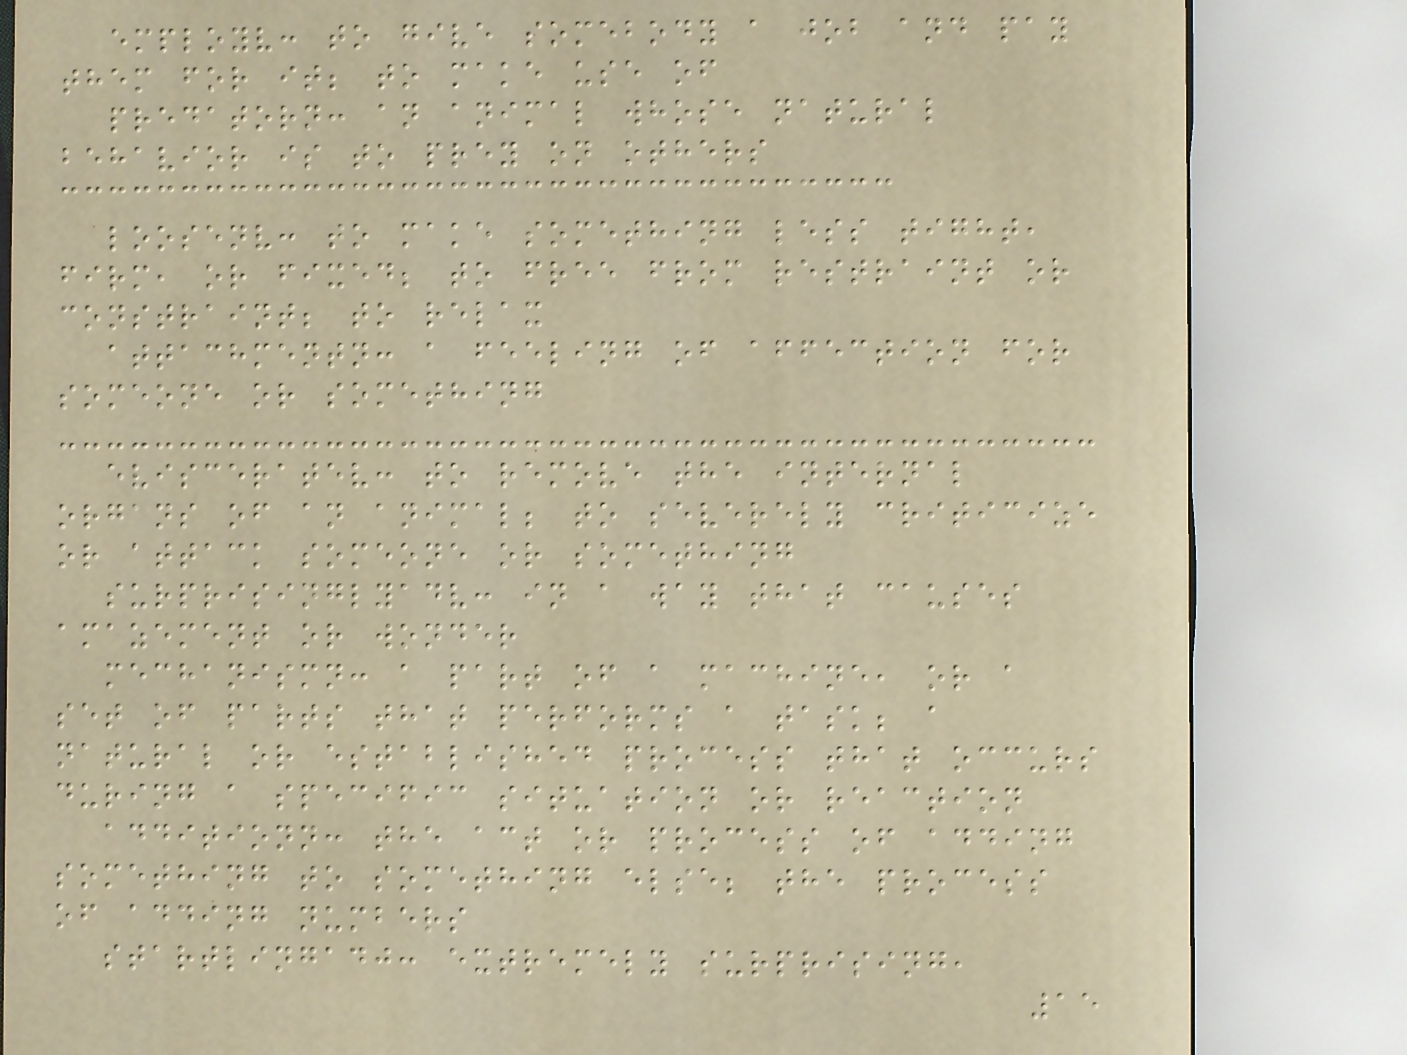employv: to give somebody a job and pay
them for it; to make use of
predatorn: an animal whose natural
behavior is to prey on others
loosenv: to make something less tight,
firm, or fixed; to free from restraint or
constraint; to relax
attachmentn: a feeling of affection for
someone or something
evisceratev: to remove the internal
organs of an animal; to severely criticize
or attack someone or something
surprisinglyadv: in a way that causes
amazement or wonder
mechanismn: a part of a machine, or a
set of parts that performs a task; a
natural or established process that occurs
during a specific situation or reaction
additionn: the act or process of adding
something to something else; the process
of adding numbers
startlingadj: extremely surprising,
15
